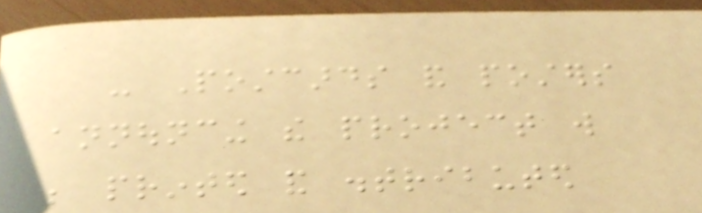- Postcards and posters
announcing the project will
be printed and distributed
